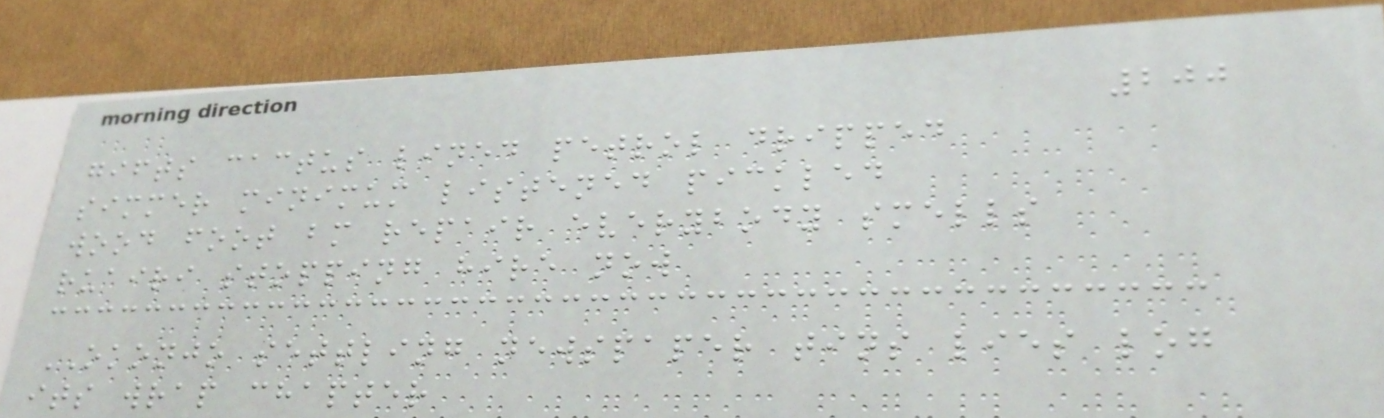200
gifts cactus lined petrol dripped
simmer minimum listened pickled
wood foot bm repair everybody smells
ruairi stopping hire now
OKONJO settling newspaper tins lies log
its wrap chapter
